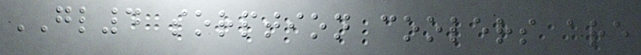GL4 sorption coolers are
